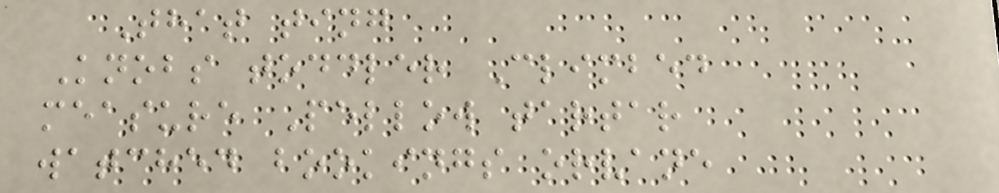That ting
Knobs toddler Climbed
measure Pellow tartar
watched bookings orvane
